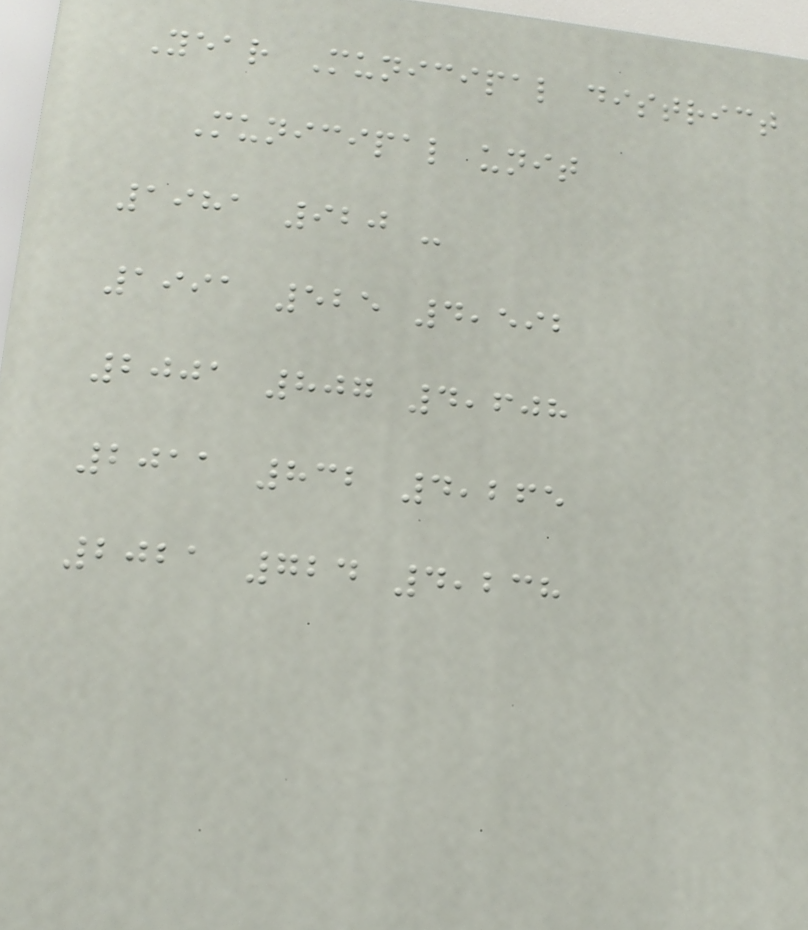Year Municipal district
Municipal unit
1981 920 -
1991 525 4,592
2001 807 4,608
2011 832 4,265
2021 724 4,238
